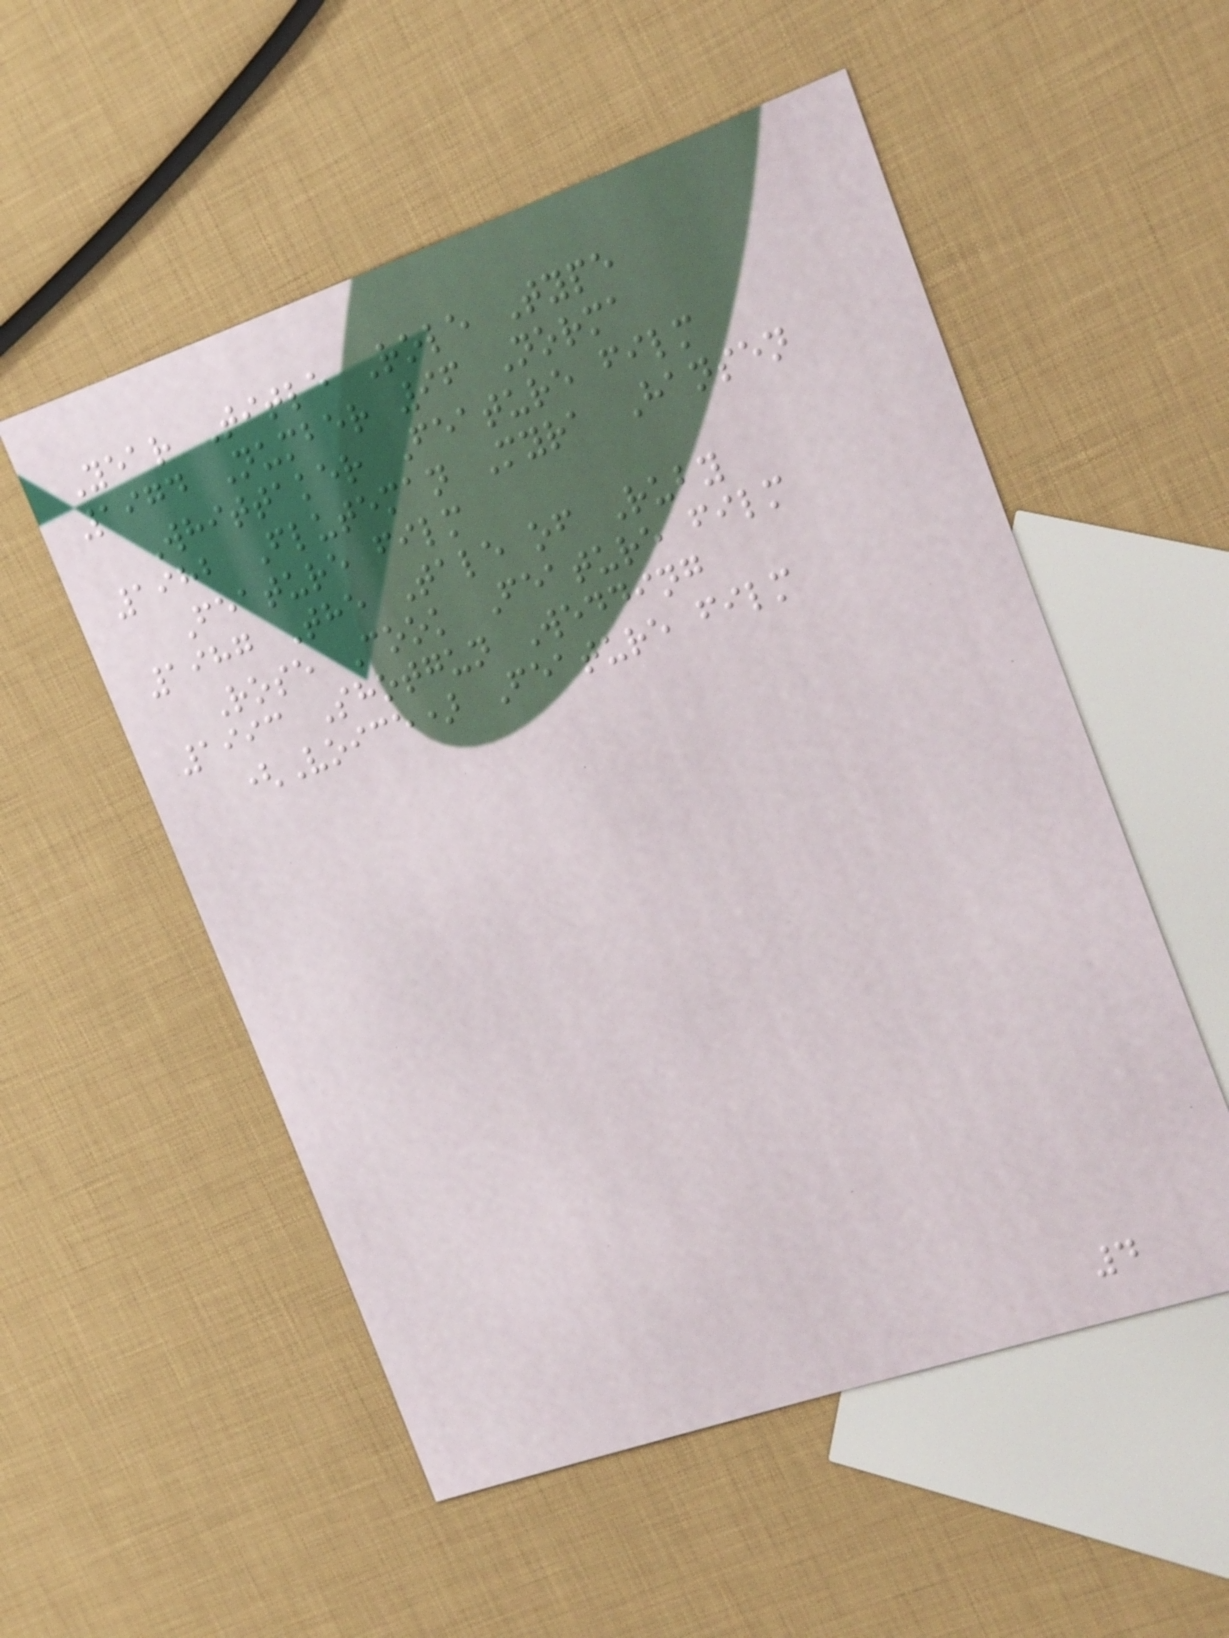Year Title Role Type
1974 Number 96 Norma
Whittaker Feature film
1982 Fluteman Myra Hansen
Feature film
1987 The Tale of Ruby
Rose Cook Feature film
1993 Shotgun Wedding
(Voice) Feature film
4
